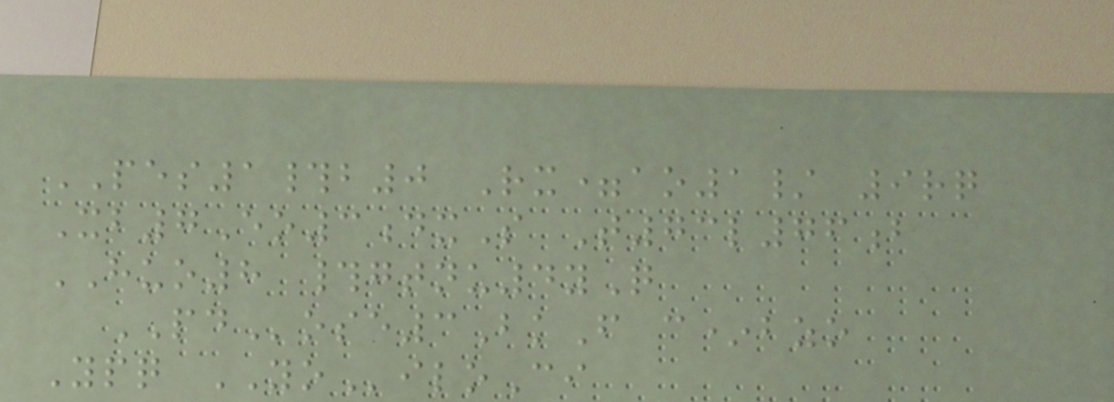PES1#b0 Rx=ao1/ 9rq
Xb7Eo3dxS T73l76b
HUO8 #gtnu4yQ
PDose3BkF c*bzo
Ypq YOiloCi
